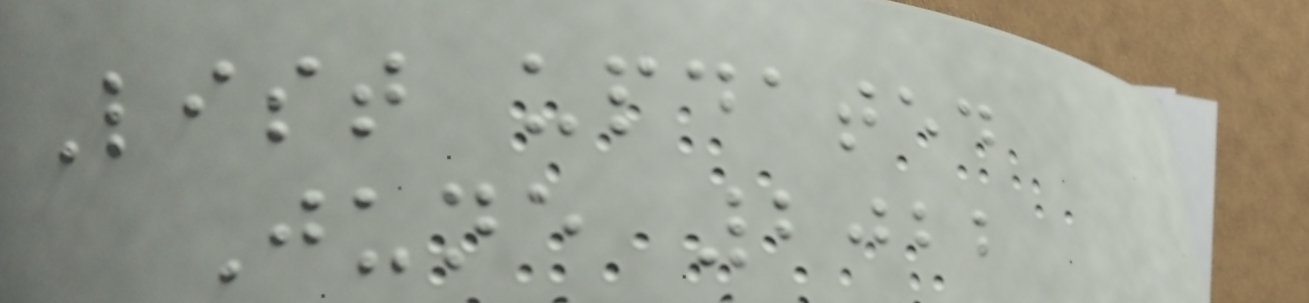List updated
June 2022
